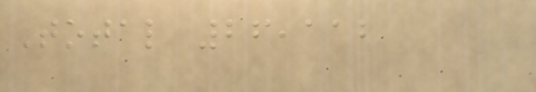Total 26,112
